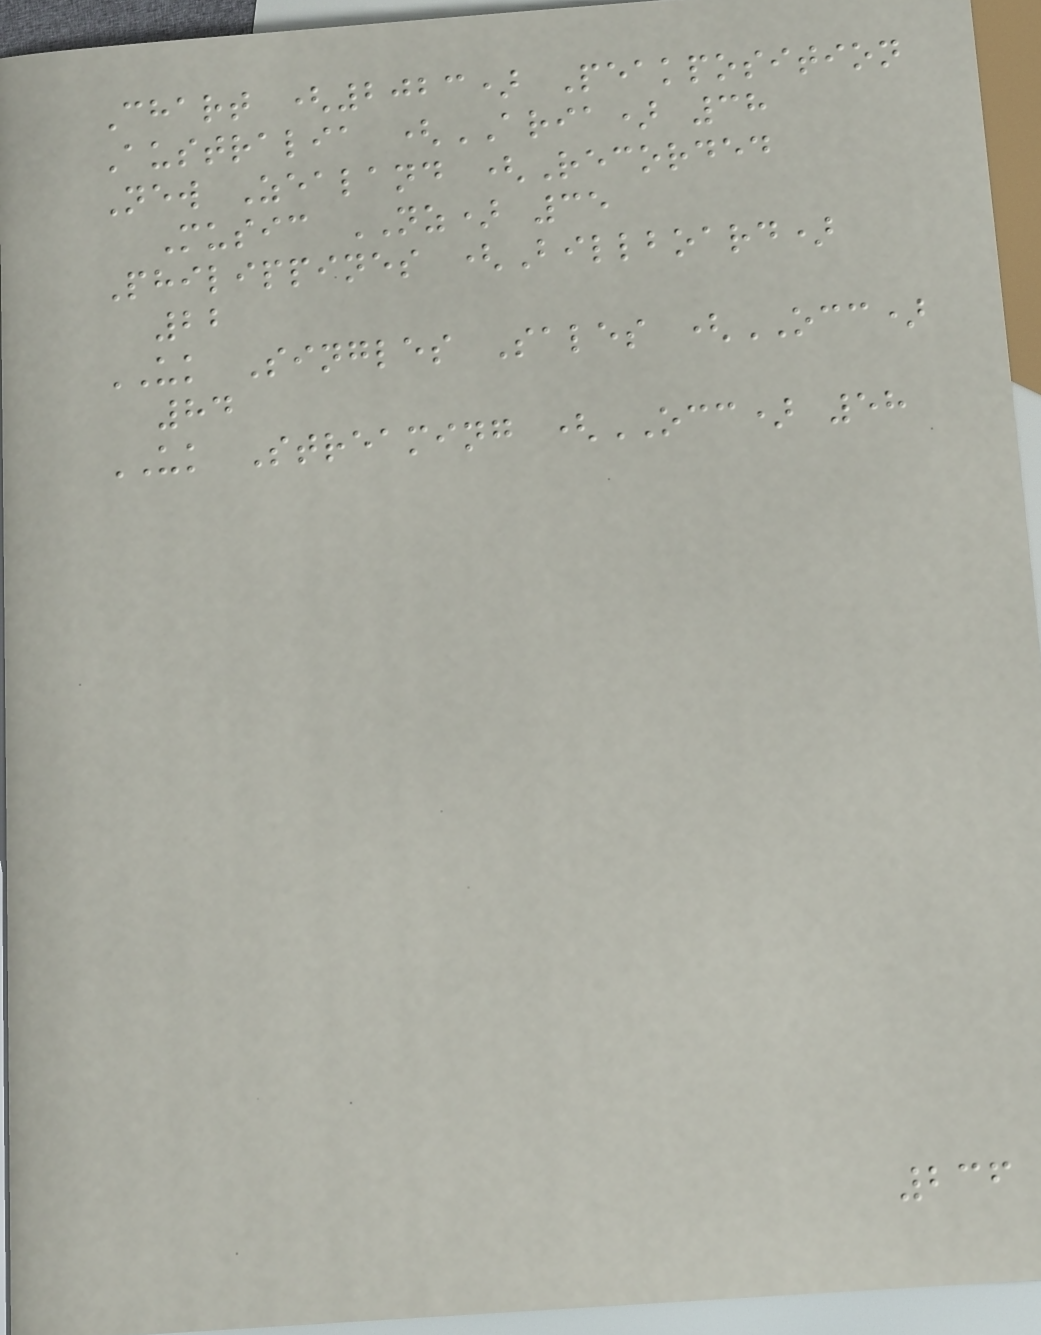Chart (2023) Peakposition
Australia (ARIA) 38
New Zealand (Recorded
Music NZ) 35
Philippines (Billboard)
22
UK Singles Sales (OCC)
84
UK Streaming (OCC) 58
236
